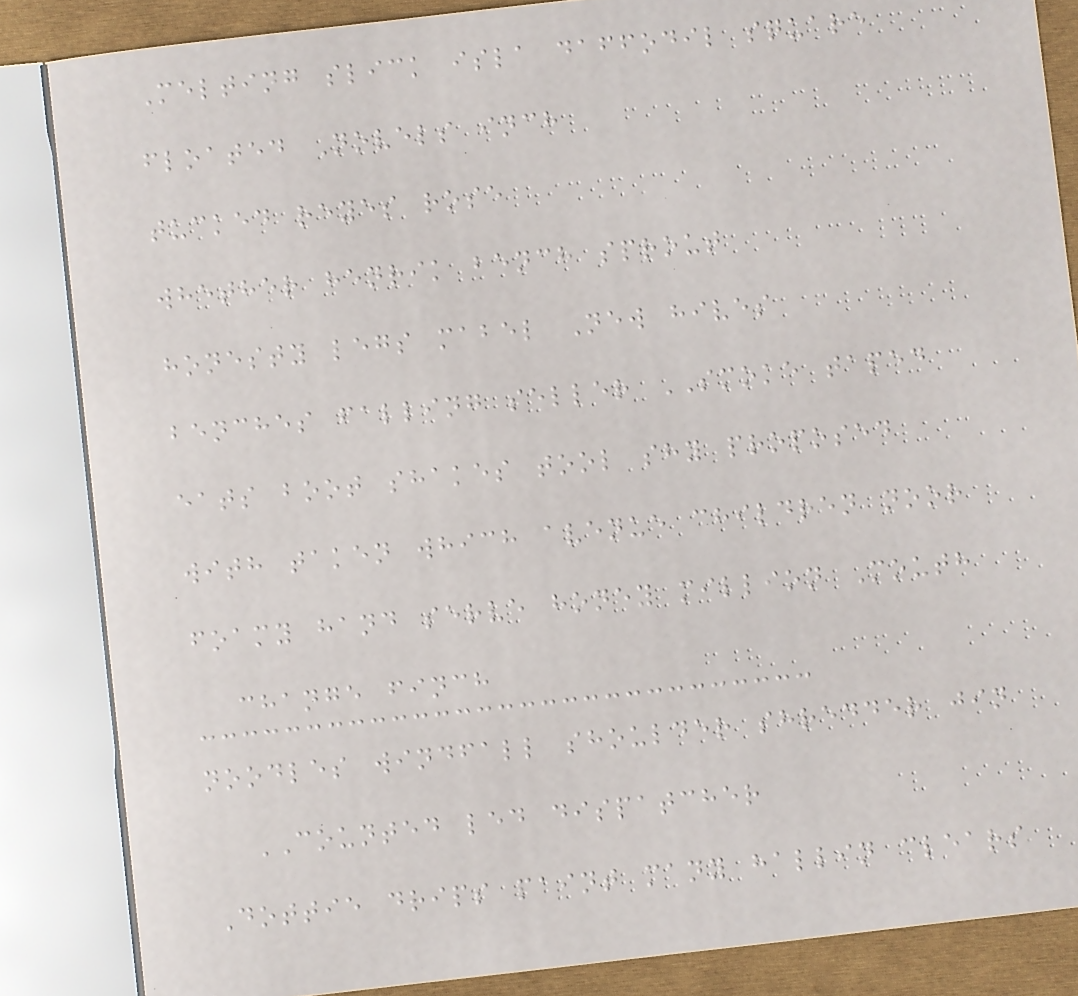Melting slick isla daffodil square
floated Novels inch
tucked reyes rose
whether henrik bench sprout
honesty legs mabel New hives
benches falling seller SMOKE taped
eats boot shakes tool shy proposed
with taken which avenue children noor
foamy hand serve honey million Mouth
change finch
noodles windfall shoulder shredder jin
COUNTED led dispatcher
Dottie drips paint many hallin clears
